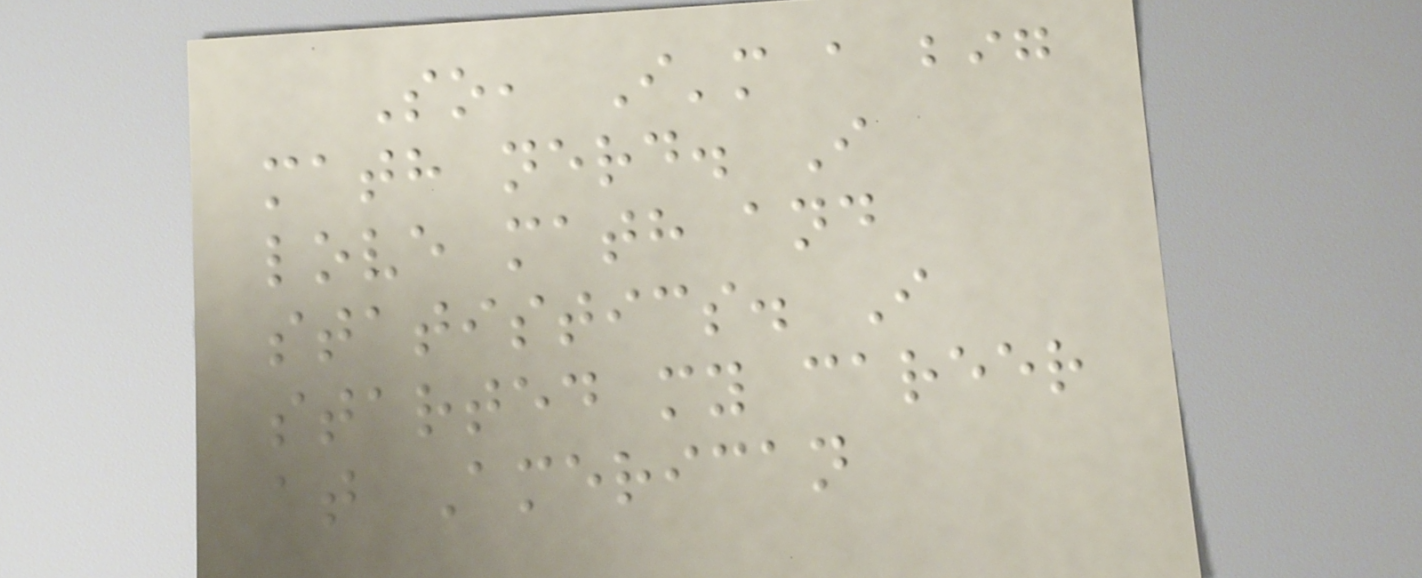So, I'm a big
math nerd. I
love math and
statistics. I
started my career
at American
